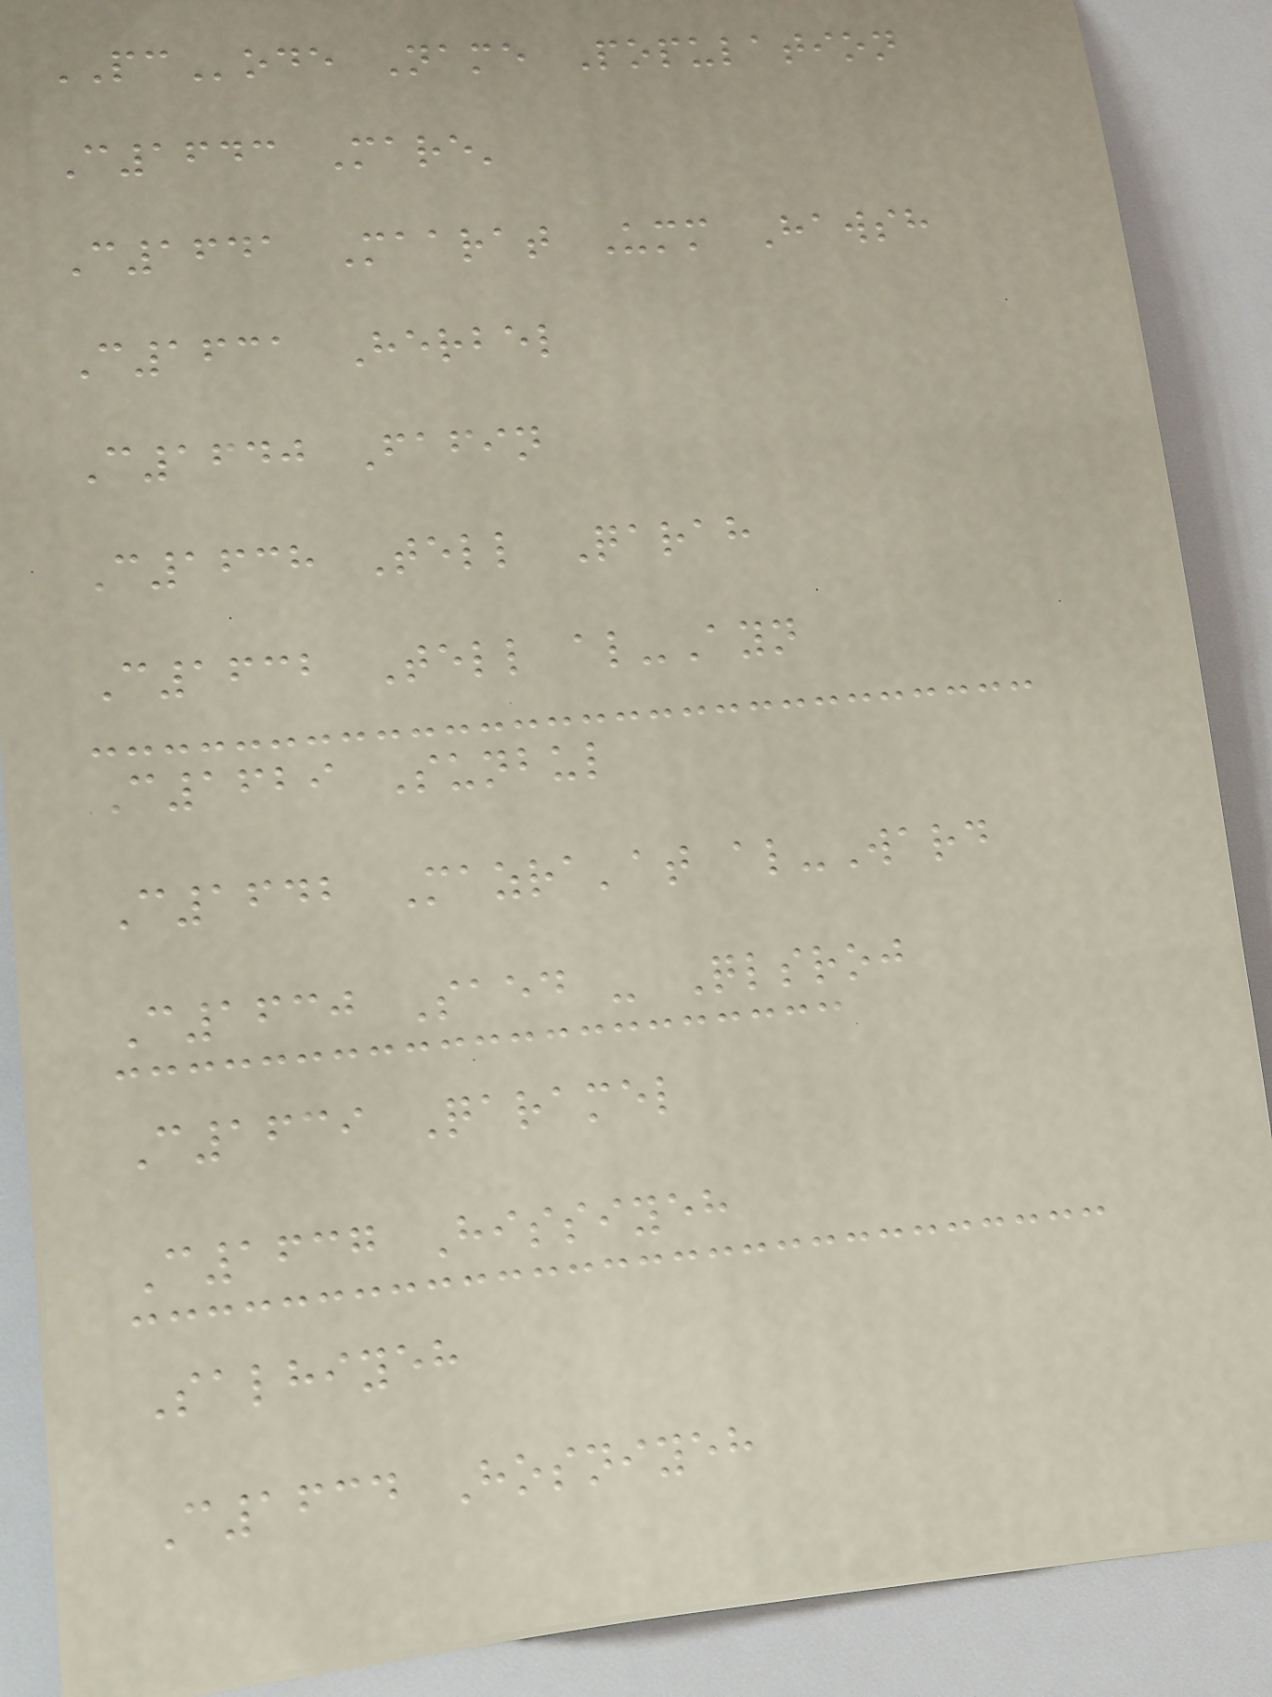PCode Name Population
C1643 Mare'
C1641 Maarat Umm Hawsh
C1631 Herbel
C1640 Fafin
C1638 Tell Qarah
C1632 Tell al-Ayn
C1629 Sunbul
C1642 Mazra'at al-Ward
C1630 Saed - Qlsroj
C1639 Qaramel
C1637 Hissiyeh
Salhiyeh
C1634 Hosniyeh
